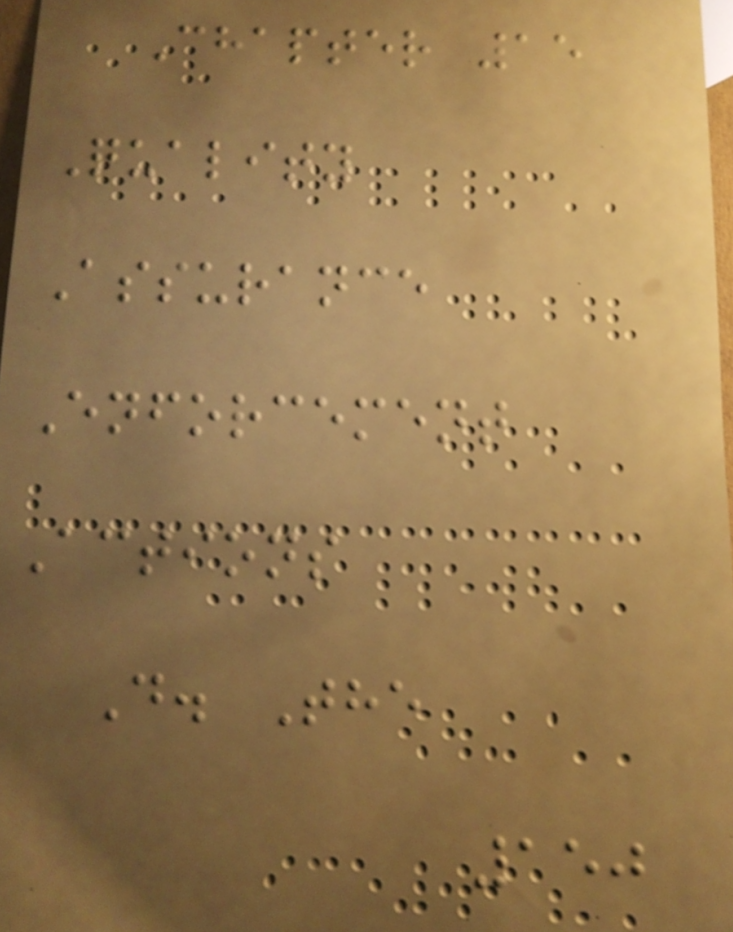Chapter 15
Quality
Assurance
Enforcement
Actions
D. The
150
